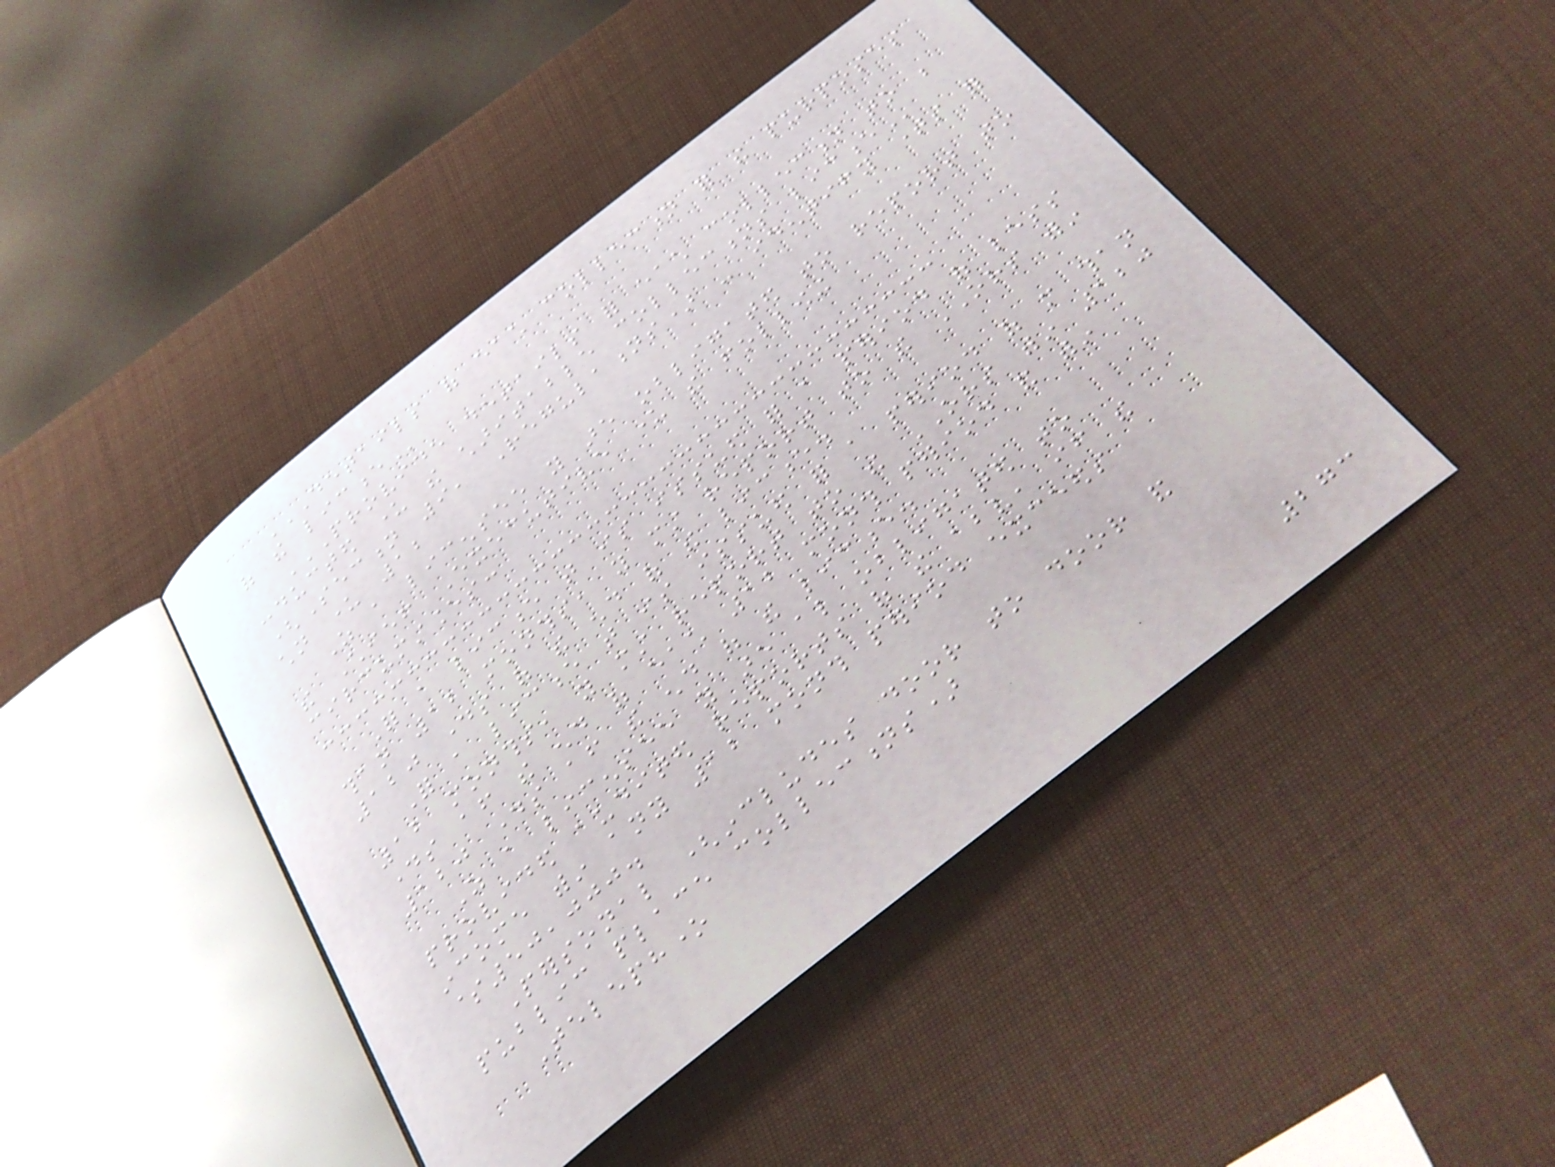DETAILS OF EACH COLLECTION FOR THE PURPOSES
OF THE LICENCE
PROVIDE DETAILS FOR EACH COLLECTION TO BE
CONDUCTED UNDER THE CHARITABLE COLLECTIONS LICENCE
(Section 9, Regulations) - identify times for
children under 12
As a licensee you are obligated to report to
the Chief Executive under the following
circumstances:
For a licence that is issued for a period of less
than 12 months, you must report to the ORS within
120 days of the end of the licence.
For a licence that is issued for a period of more than
12 months, you must report to the ORS within 120
days after the end of each 12 month period and within
120 days after the end of the licence.
As a licensee you are also obligated to
provided audited reports of the above, if the
income within any 12 month period exceeds
$50,000.
Personal (includes door to door and
public place collections)
Telephone
273
